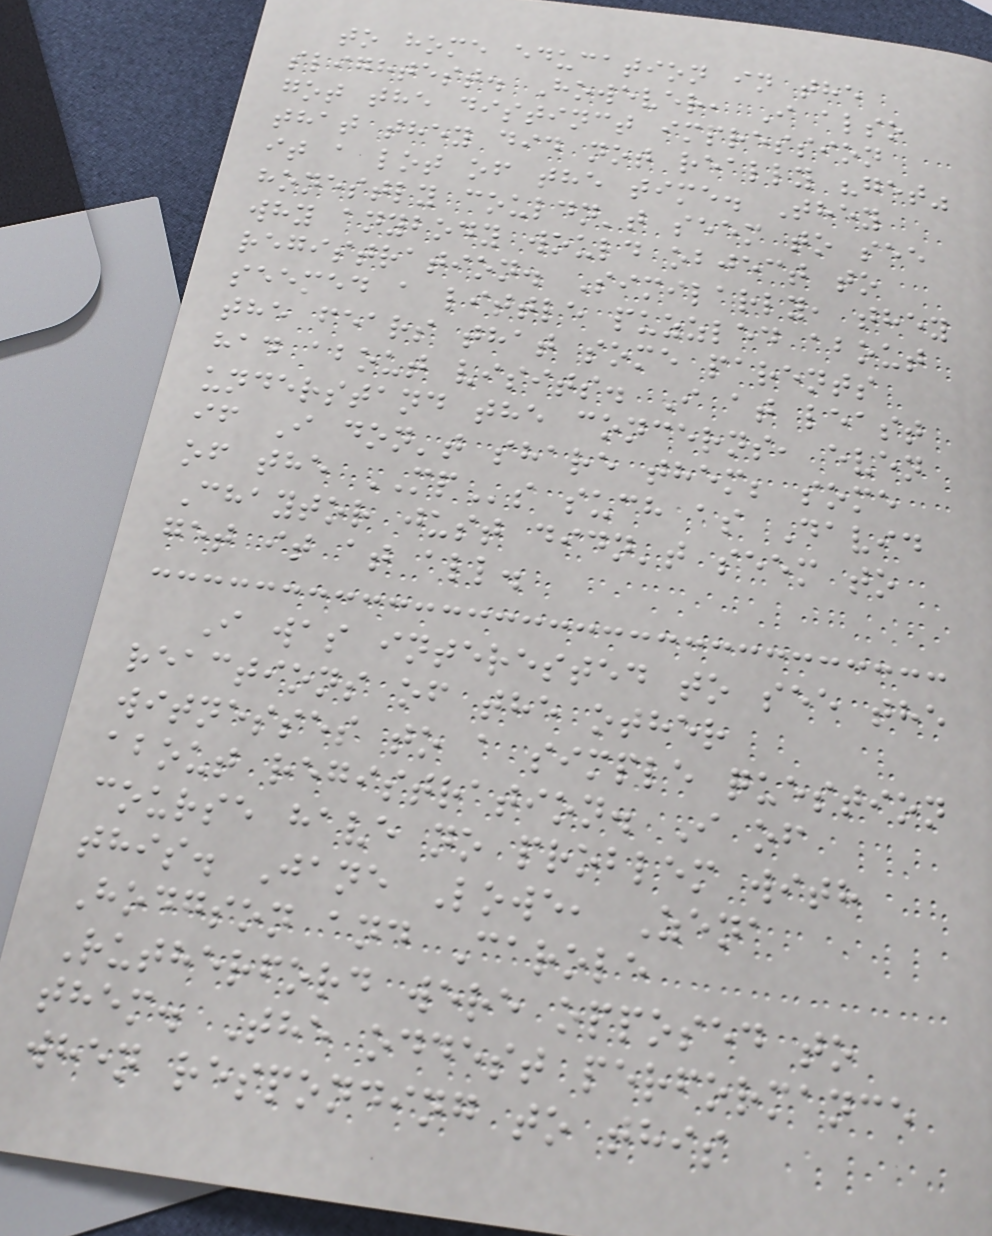to home education in the
slightest. However, I also
got the distinct impression
that they did not really "get"
it a lot of the time. They
honestly couldn't seem to see
why anybody would object to
registration. Similarly, they
seemed a little puzzled about
the fears that some parents
had about visits. I at least
understand the concerns, even
if I don't share them; some
of the MPs such as David
Chaytor just didn't seem to
get it at all.
I was interested to see the
reactions of the other
witnesses to a simple question
about registration. I of
course have no problem with
this. Jane Lowe, Zena
Hodgson and Carole
Rutherford were opposed to
them. The oddest performance
when responding to this
